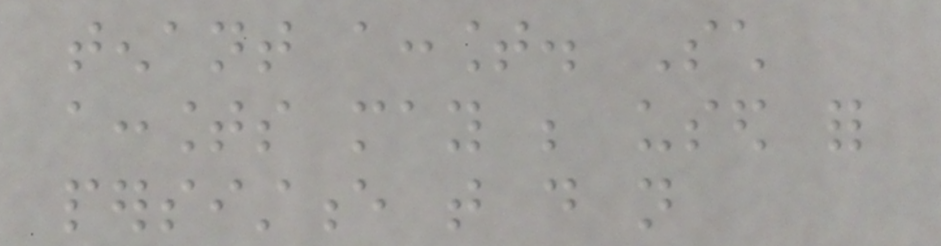tenant account. Such
accounts may be used for
persistence that do not
